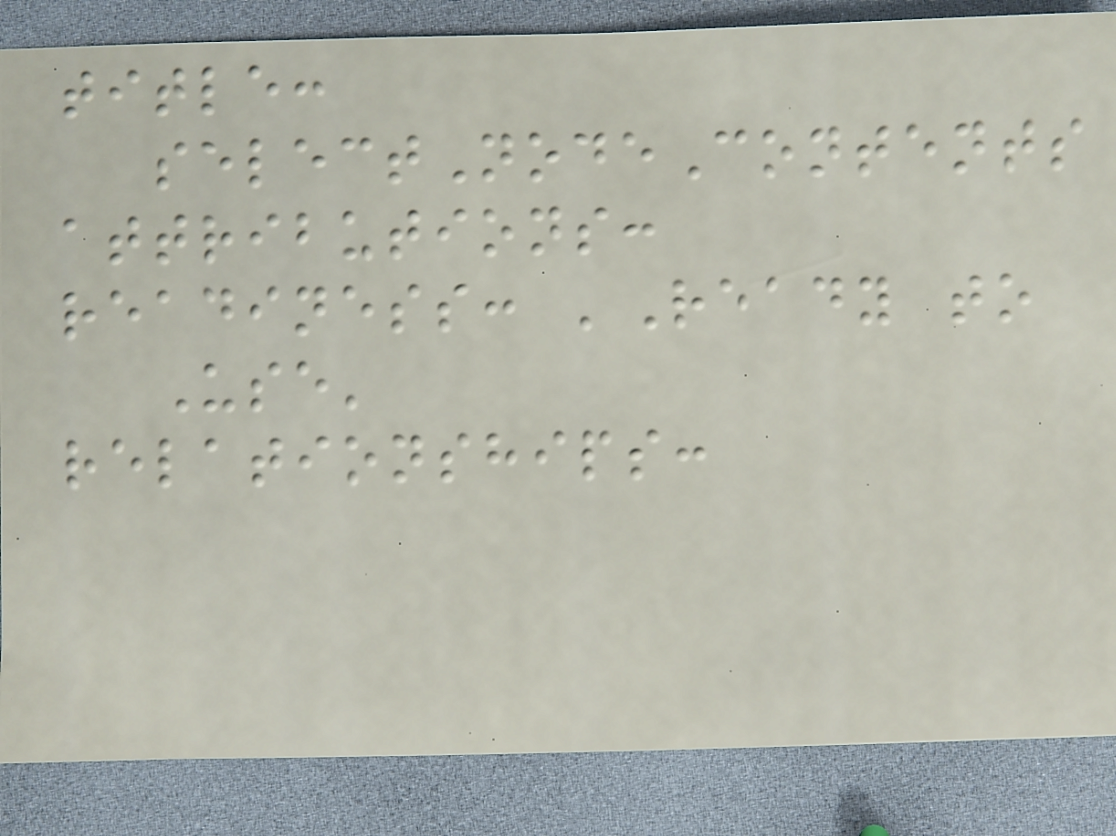title:
selectNodeContents
attributions:
readiness: 'Ready to
Use'
relationships:
